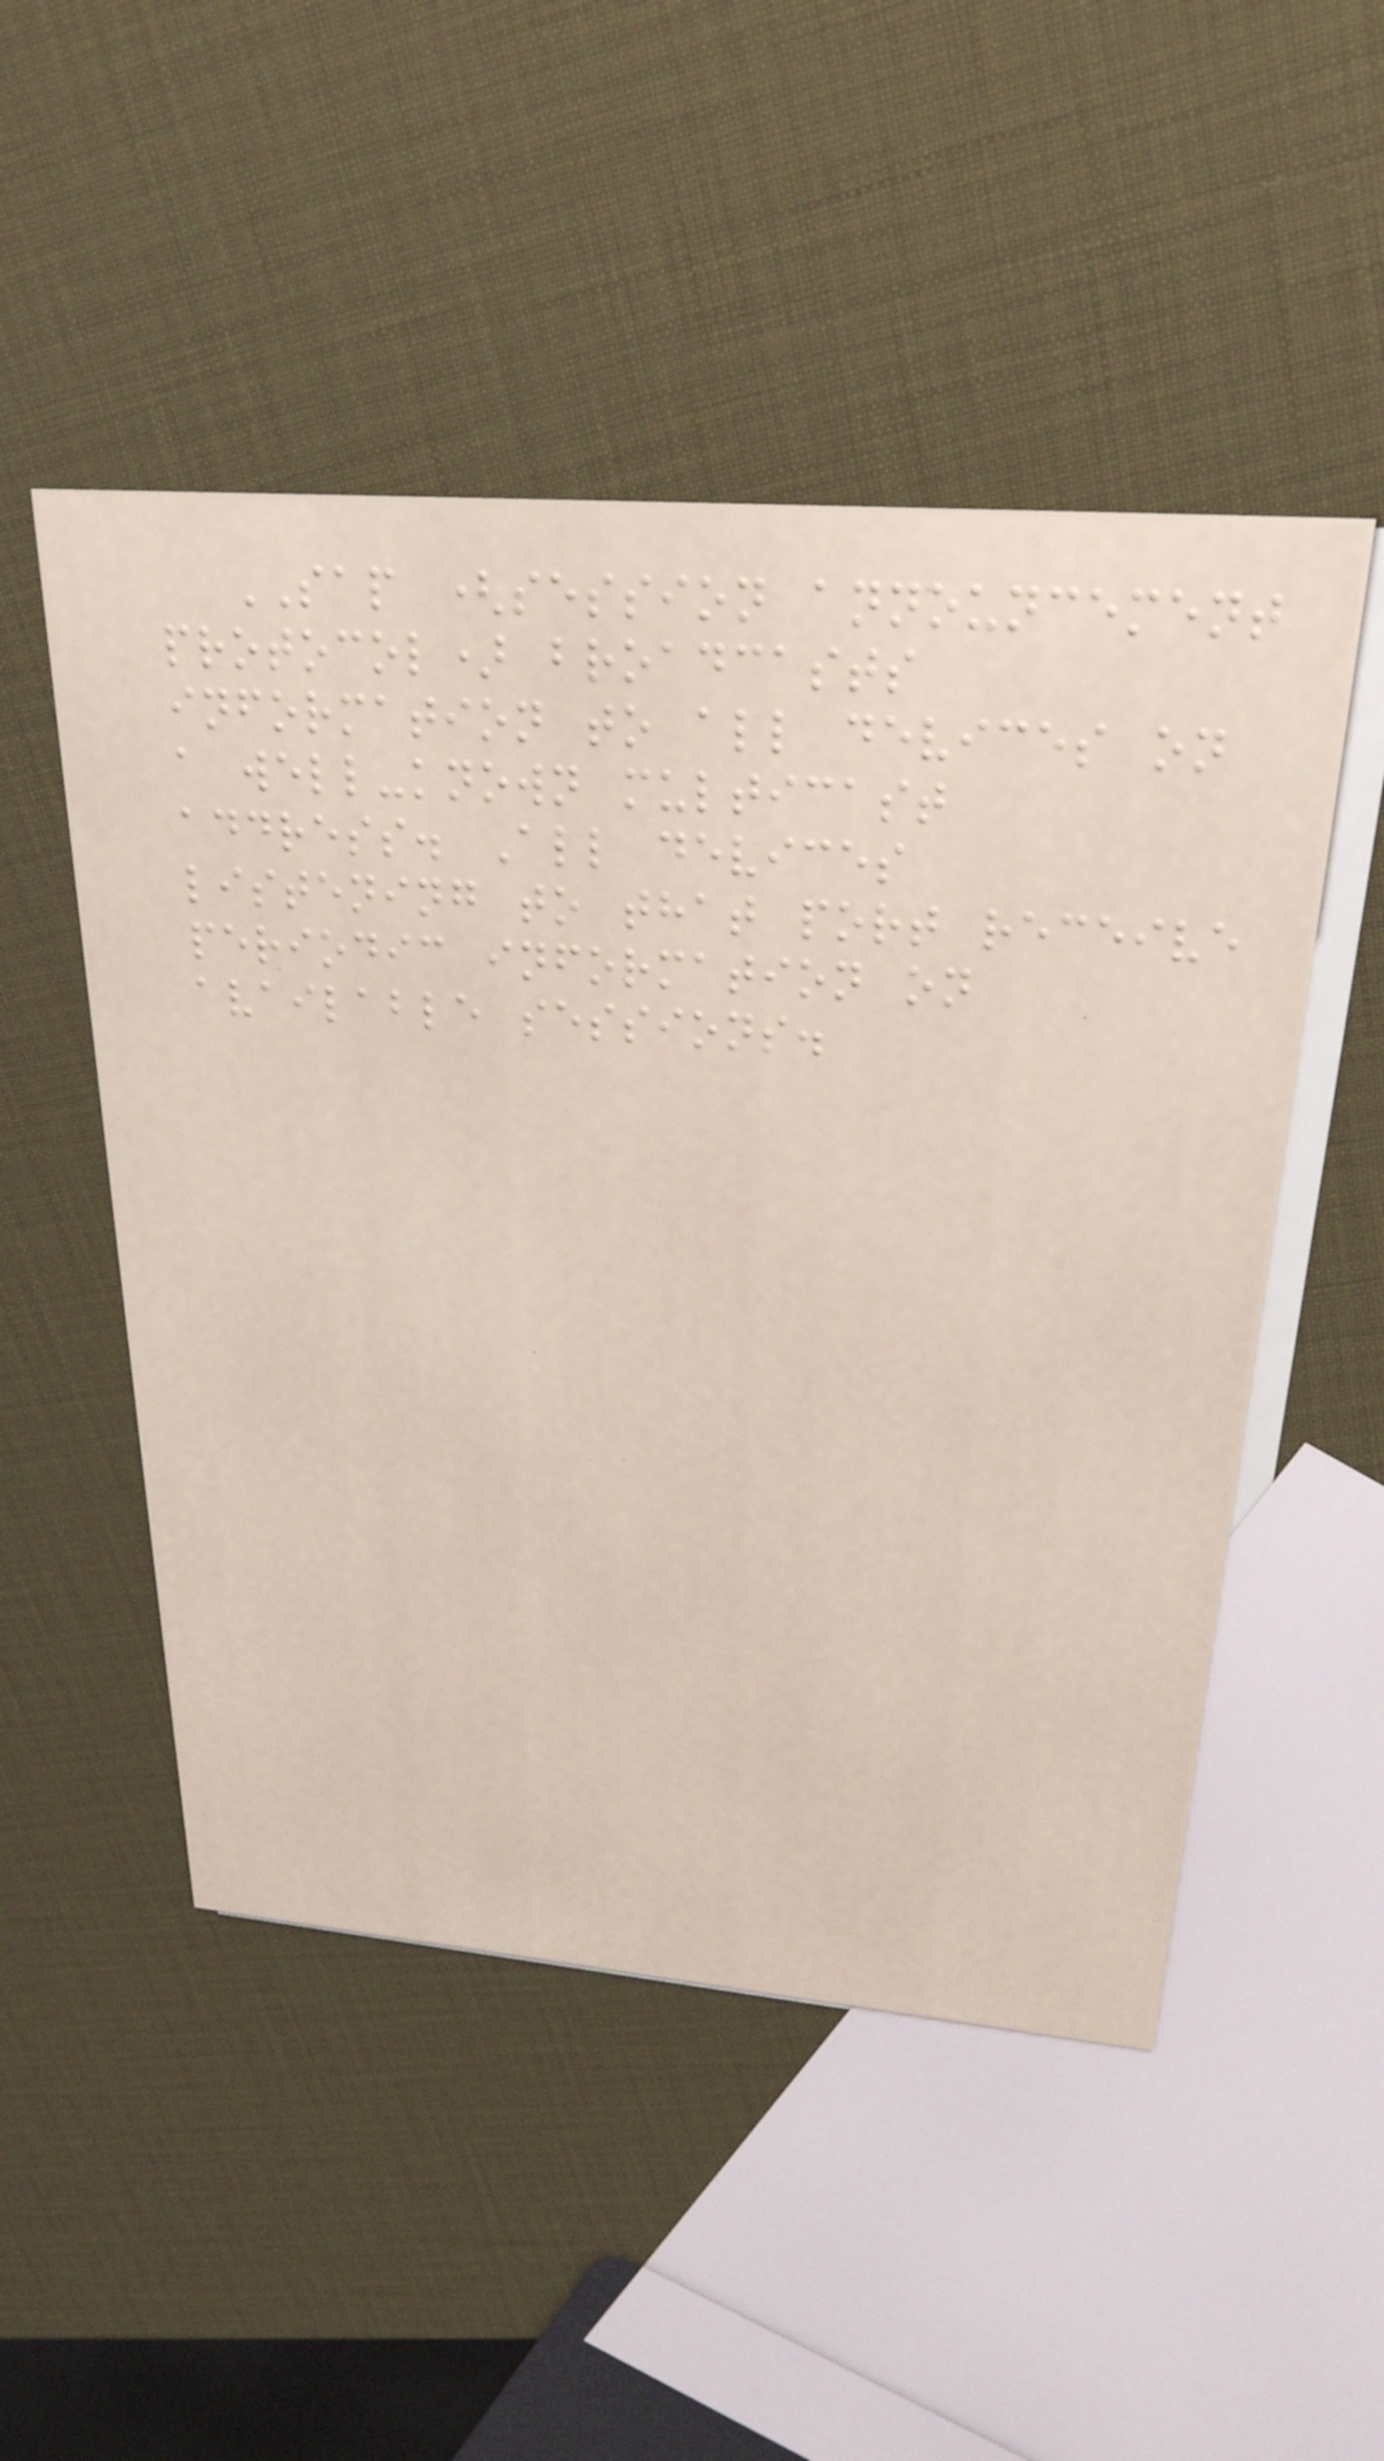SAP (session announcement
protocol) broadcasts
information to all devices on
a well-known multicast
address. All devices
listening to that port receive
periodic information on
available sessions.
